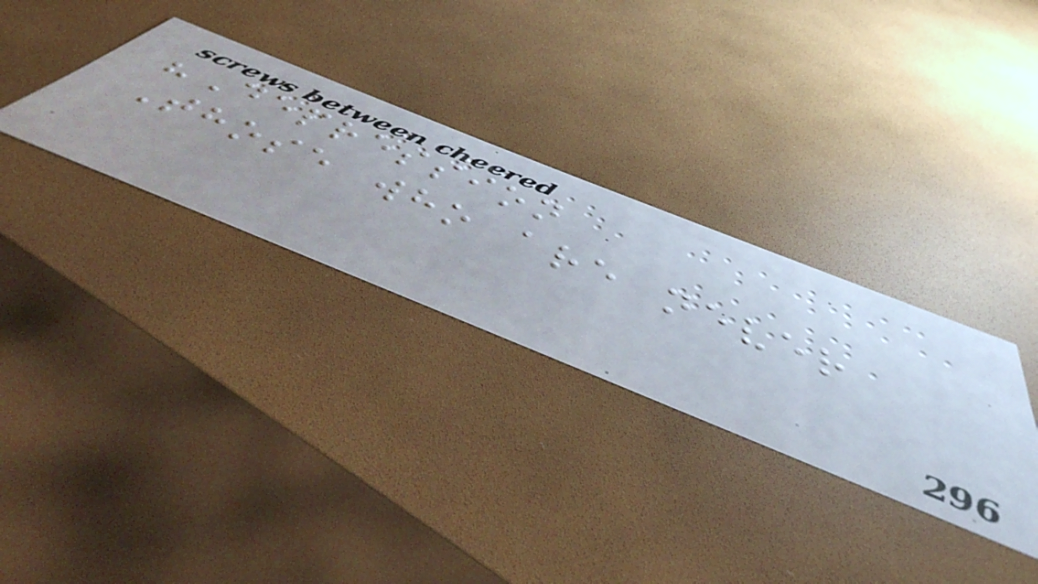"Depression
Those who are never
